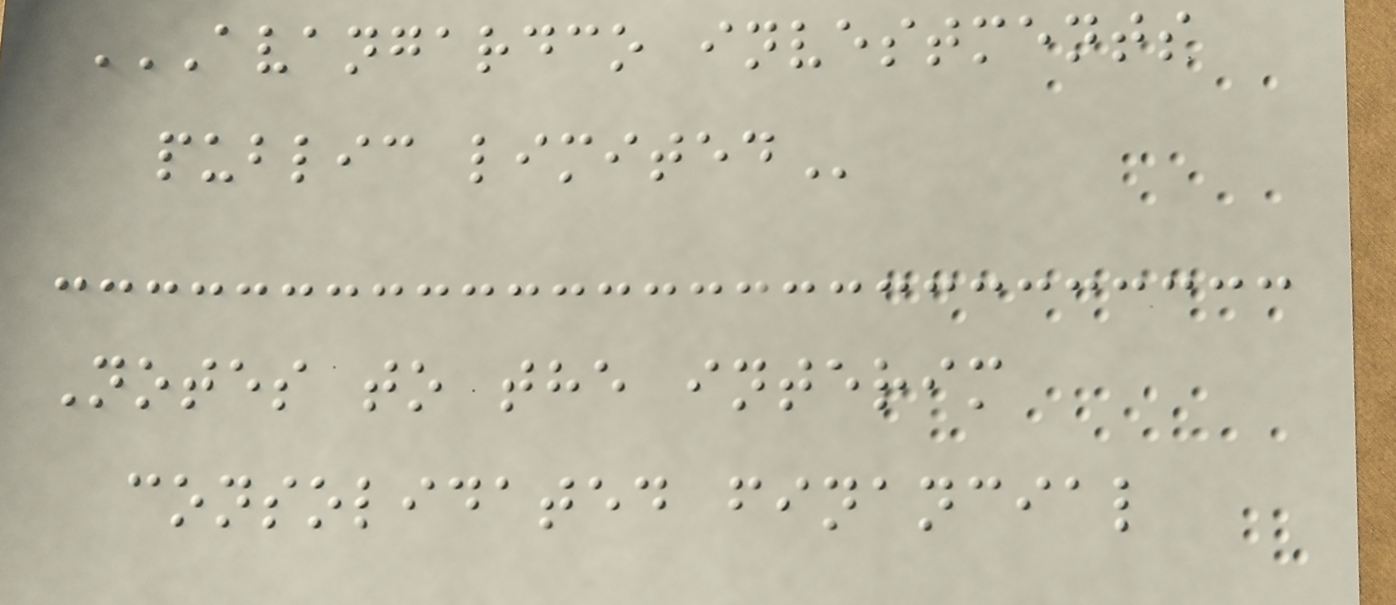AVANGARDCO INVESTMENTS
PUBLIC LIMITED
Notes to the interim
consolidated financial
